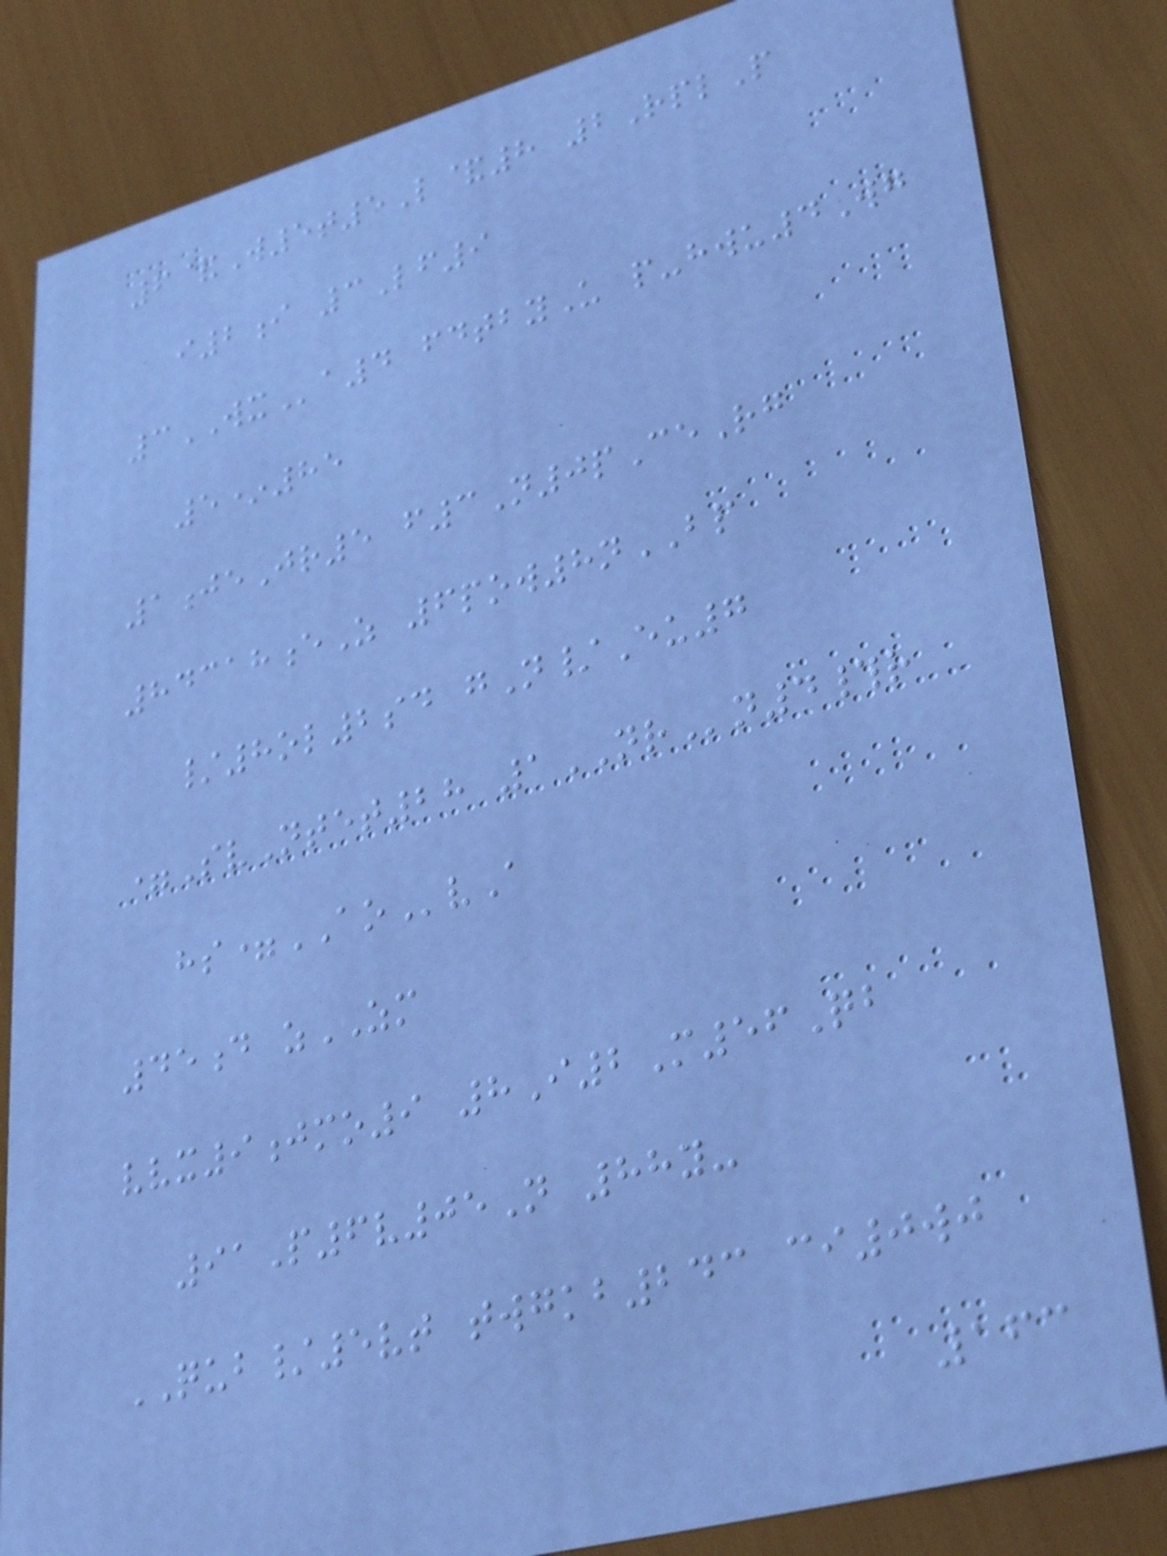6&W5t5L&8 2RplP
i2i 3Lf9
3WXa4 fdtbyU p-hwu4Wg
5*85
1jeJr5 f3N0pCeRg
84318eZ 6pow8nBP
/8ol2sd gN/Eu7
=SvNtet28 1NRn4#r
hs=AOvA
45d zZM
vvx9jmo9 8I2M56Qb
91P6v05N 88y-
QUB/5vt twgkb243 ci0wj
163
